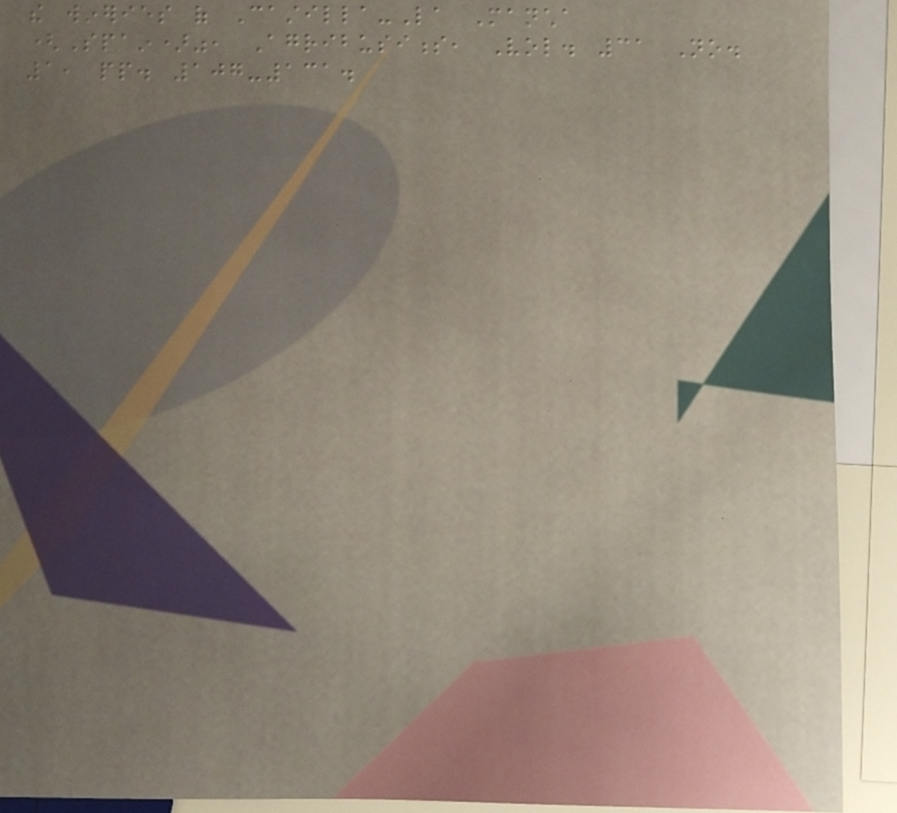the wineries of Castilla-La Mancha
(Spain)", Agribusiness, Vol. 31 No.
1, pp. 107-131.
